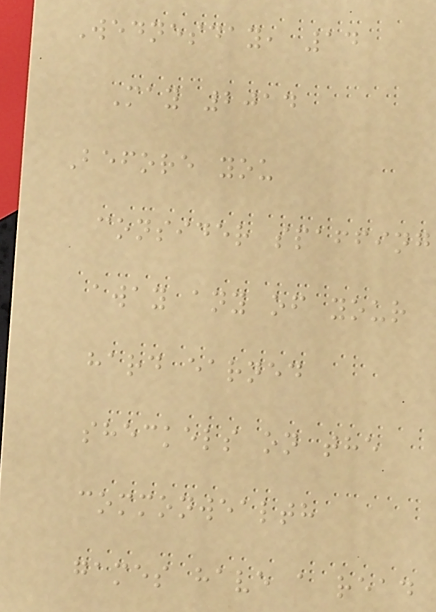Wednesday, 14
May 2014
Before you
consider spaffing
away any of your
hard earned
sheckels on the
commonwealth
games have a read
